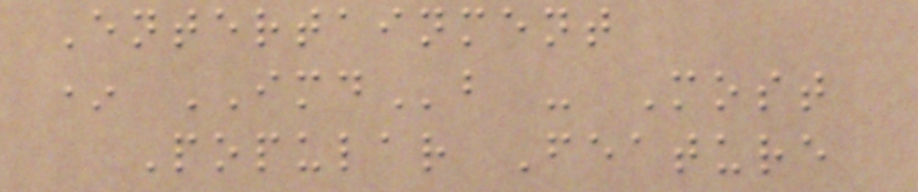Entertainment
* IMDb - Most
Popular Feature
